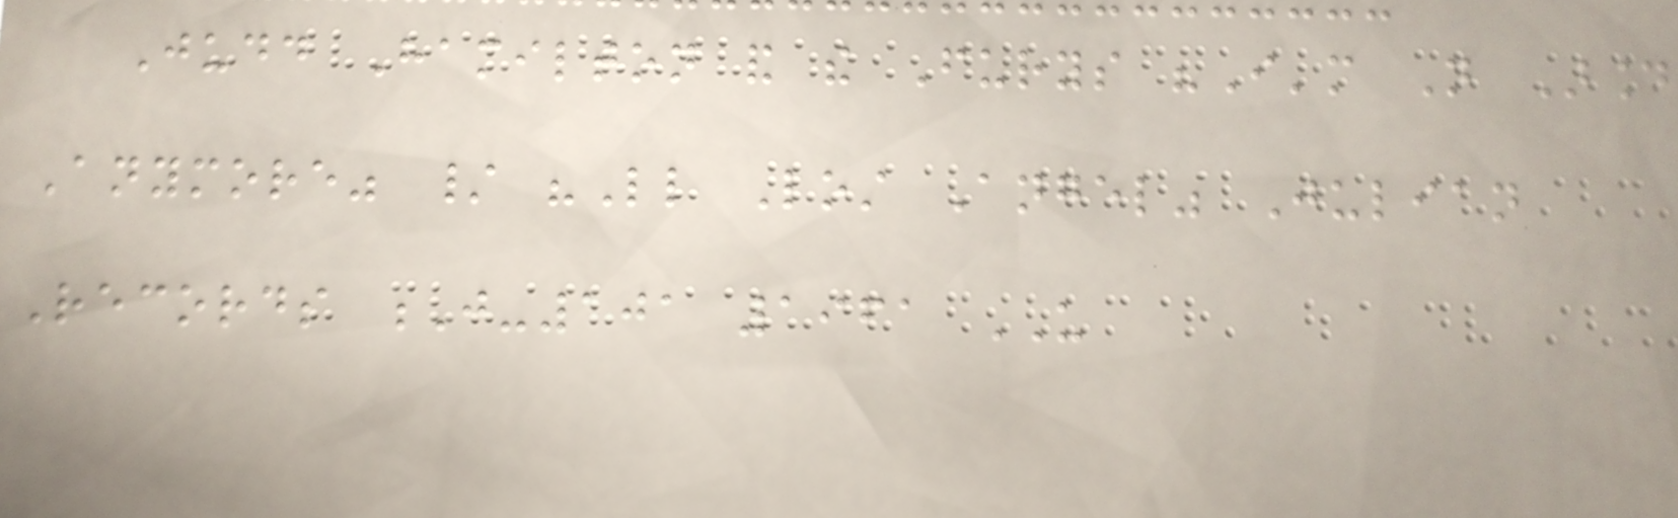Judd Hamilton and the Furys "I'm Not Around
Anymore" / "Little Lost Angel" Julian
Records J-101 1961 US
